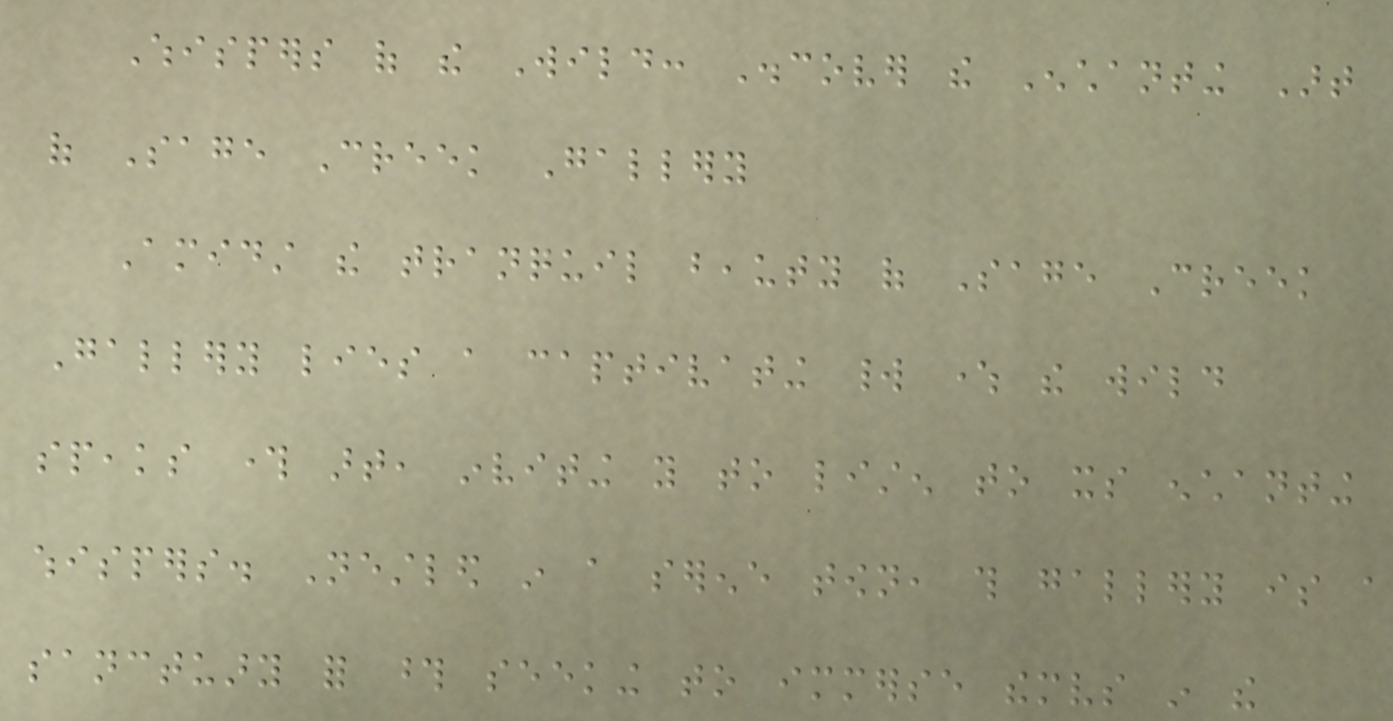Whispers of the Wild: Discover the Enchanting Art
of Sage Creek Gallery
Amidst the tranquil beauty of Sage Creek
Gallery lies a captivating world where the wild
speaks through art, inviting you to listen to its enchanting
whispers. Nestled in a serene town, this gallery is a
sanctuary for those seeking to immerse themselves in the
